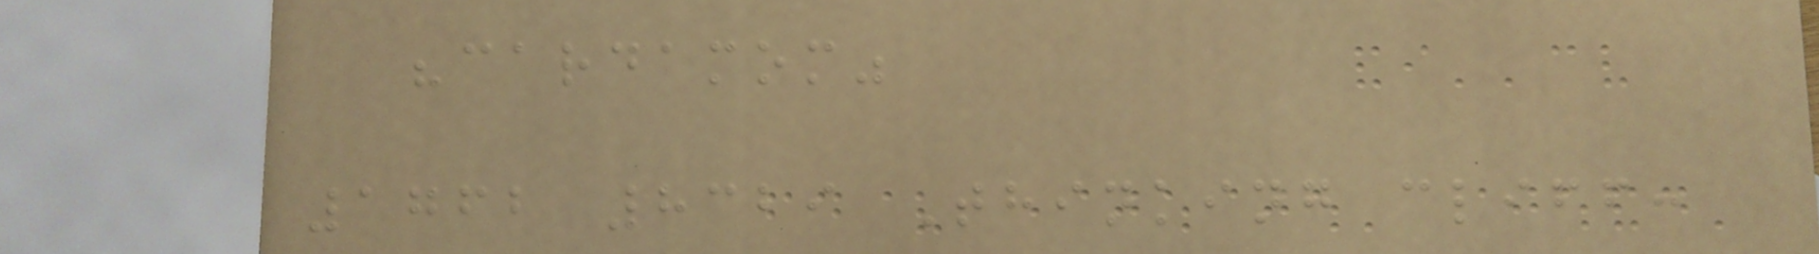"cardamom"
1762 8329 Thinking cliff:
